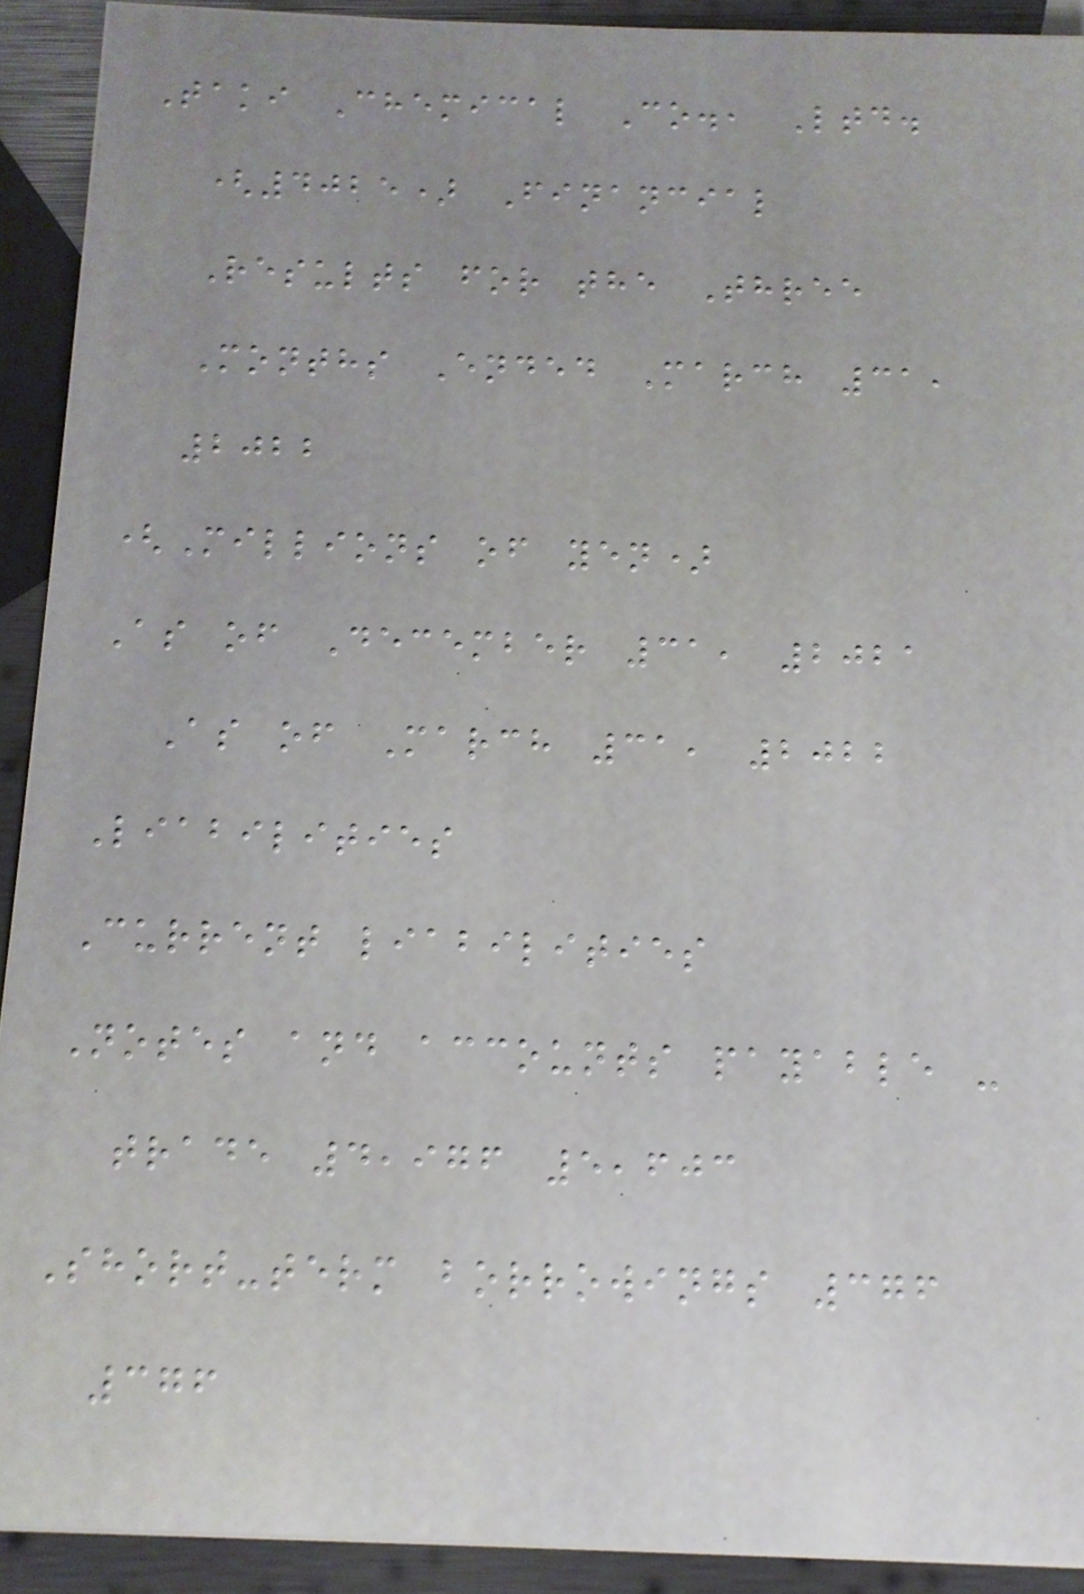Taki Chemical Co., Ltd.
(4025) Financial
Results for the Three
Months Ended March 31,
2022
(Millions of yen)
As of December 31, 2021
As of March 31, 2022
Liabilities
Current liabilities
Notes and accounts payable -
trade 4,976 5,603
Short-term borrowings 376
376
